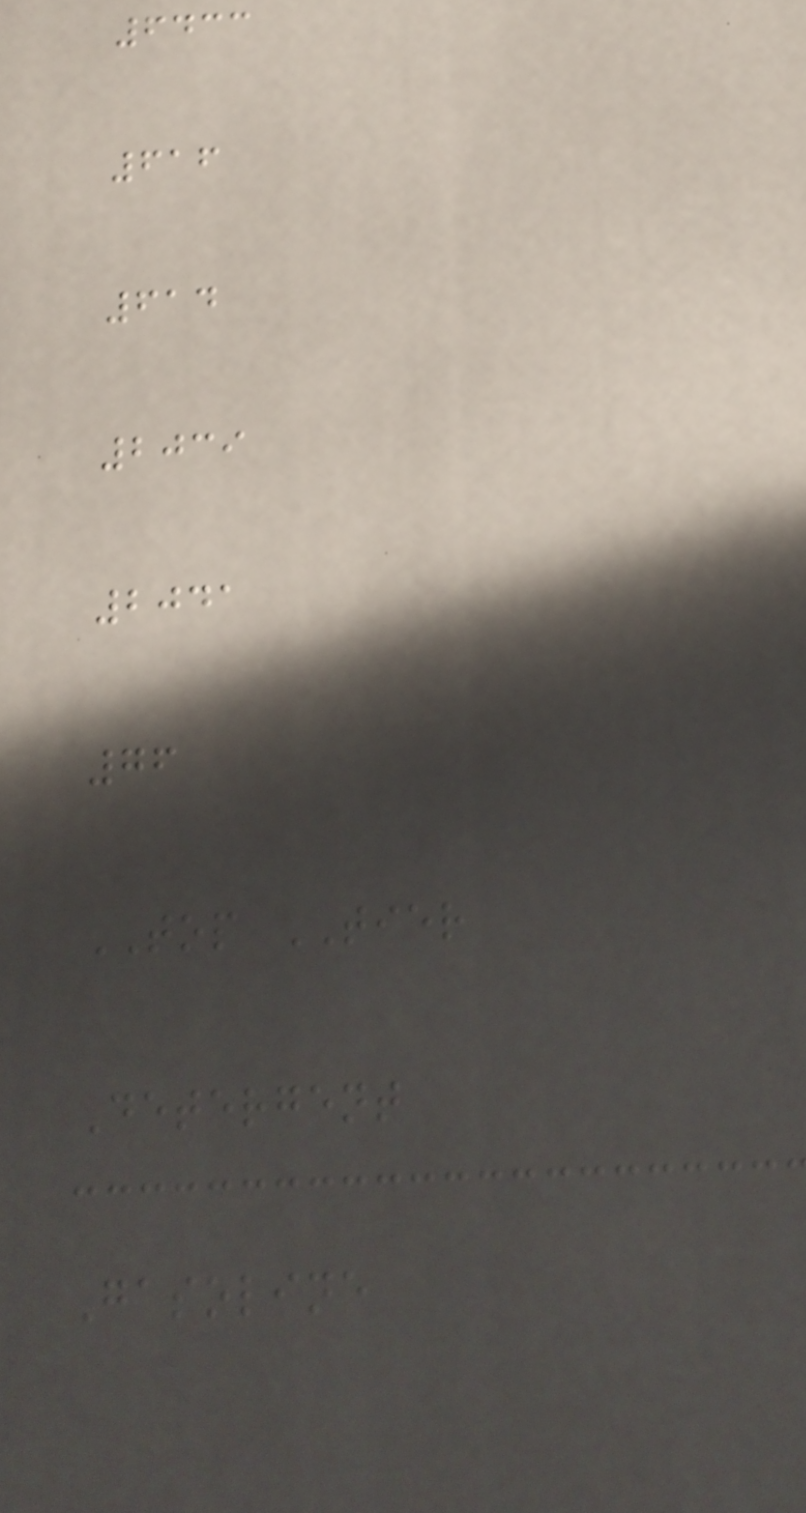6433
616
614
2039
2041
76
TOP TIER
Detergent
Gasoline
